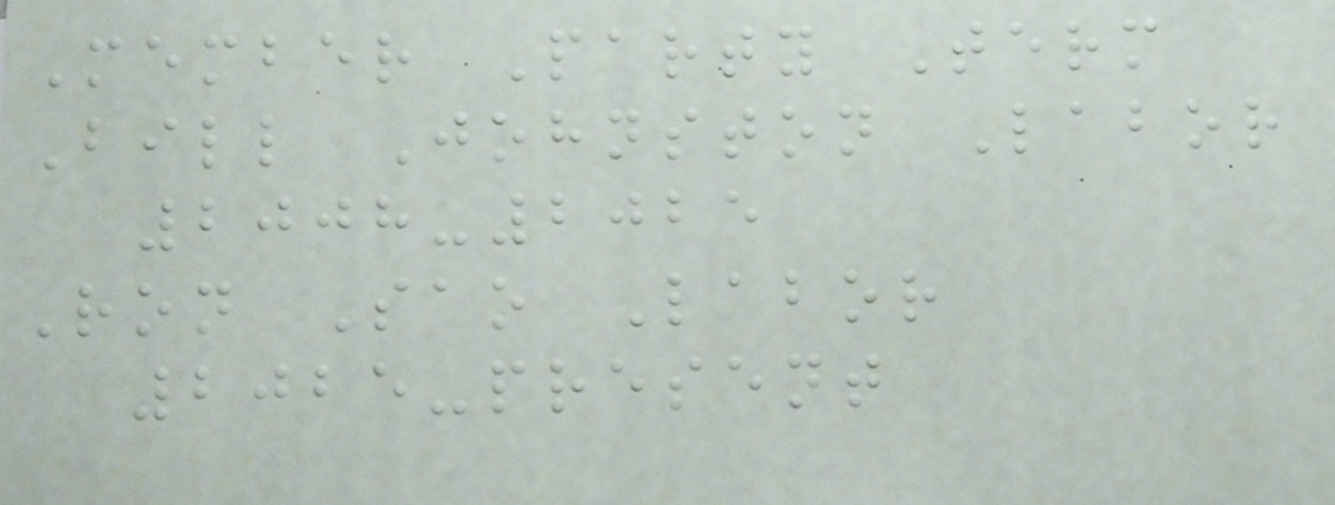Member Party Term
Bill Johnston Labor
2008-2025
Ron Sao Labor
2025-present
